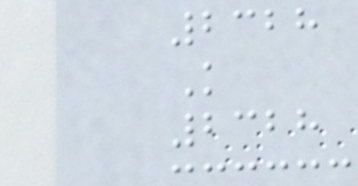2328
K
2328
